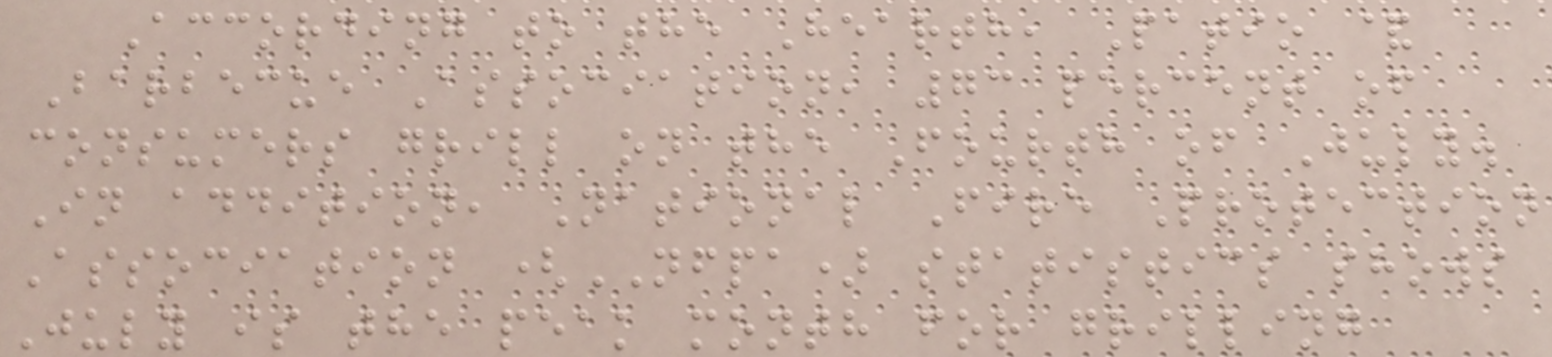According to the Hearth, Patio &
Barbecue Association, 73 percent of
consumers grill on the Fourth of July.
In addition, National Fire Protection
Association (NFPA) statistics shows
July is the peak month for grilling
